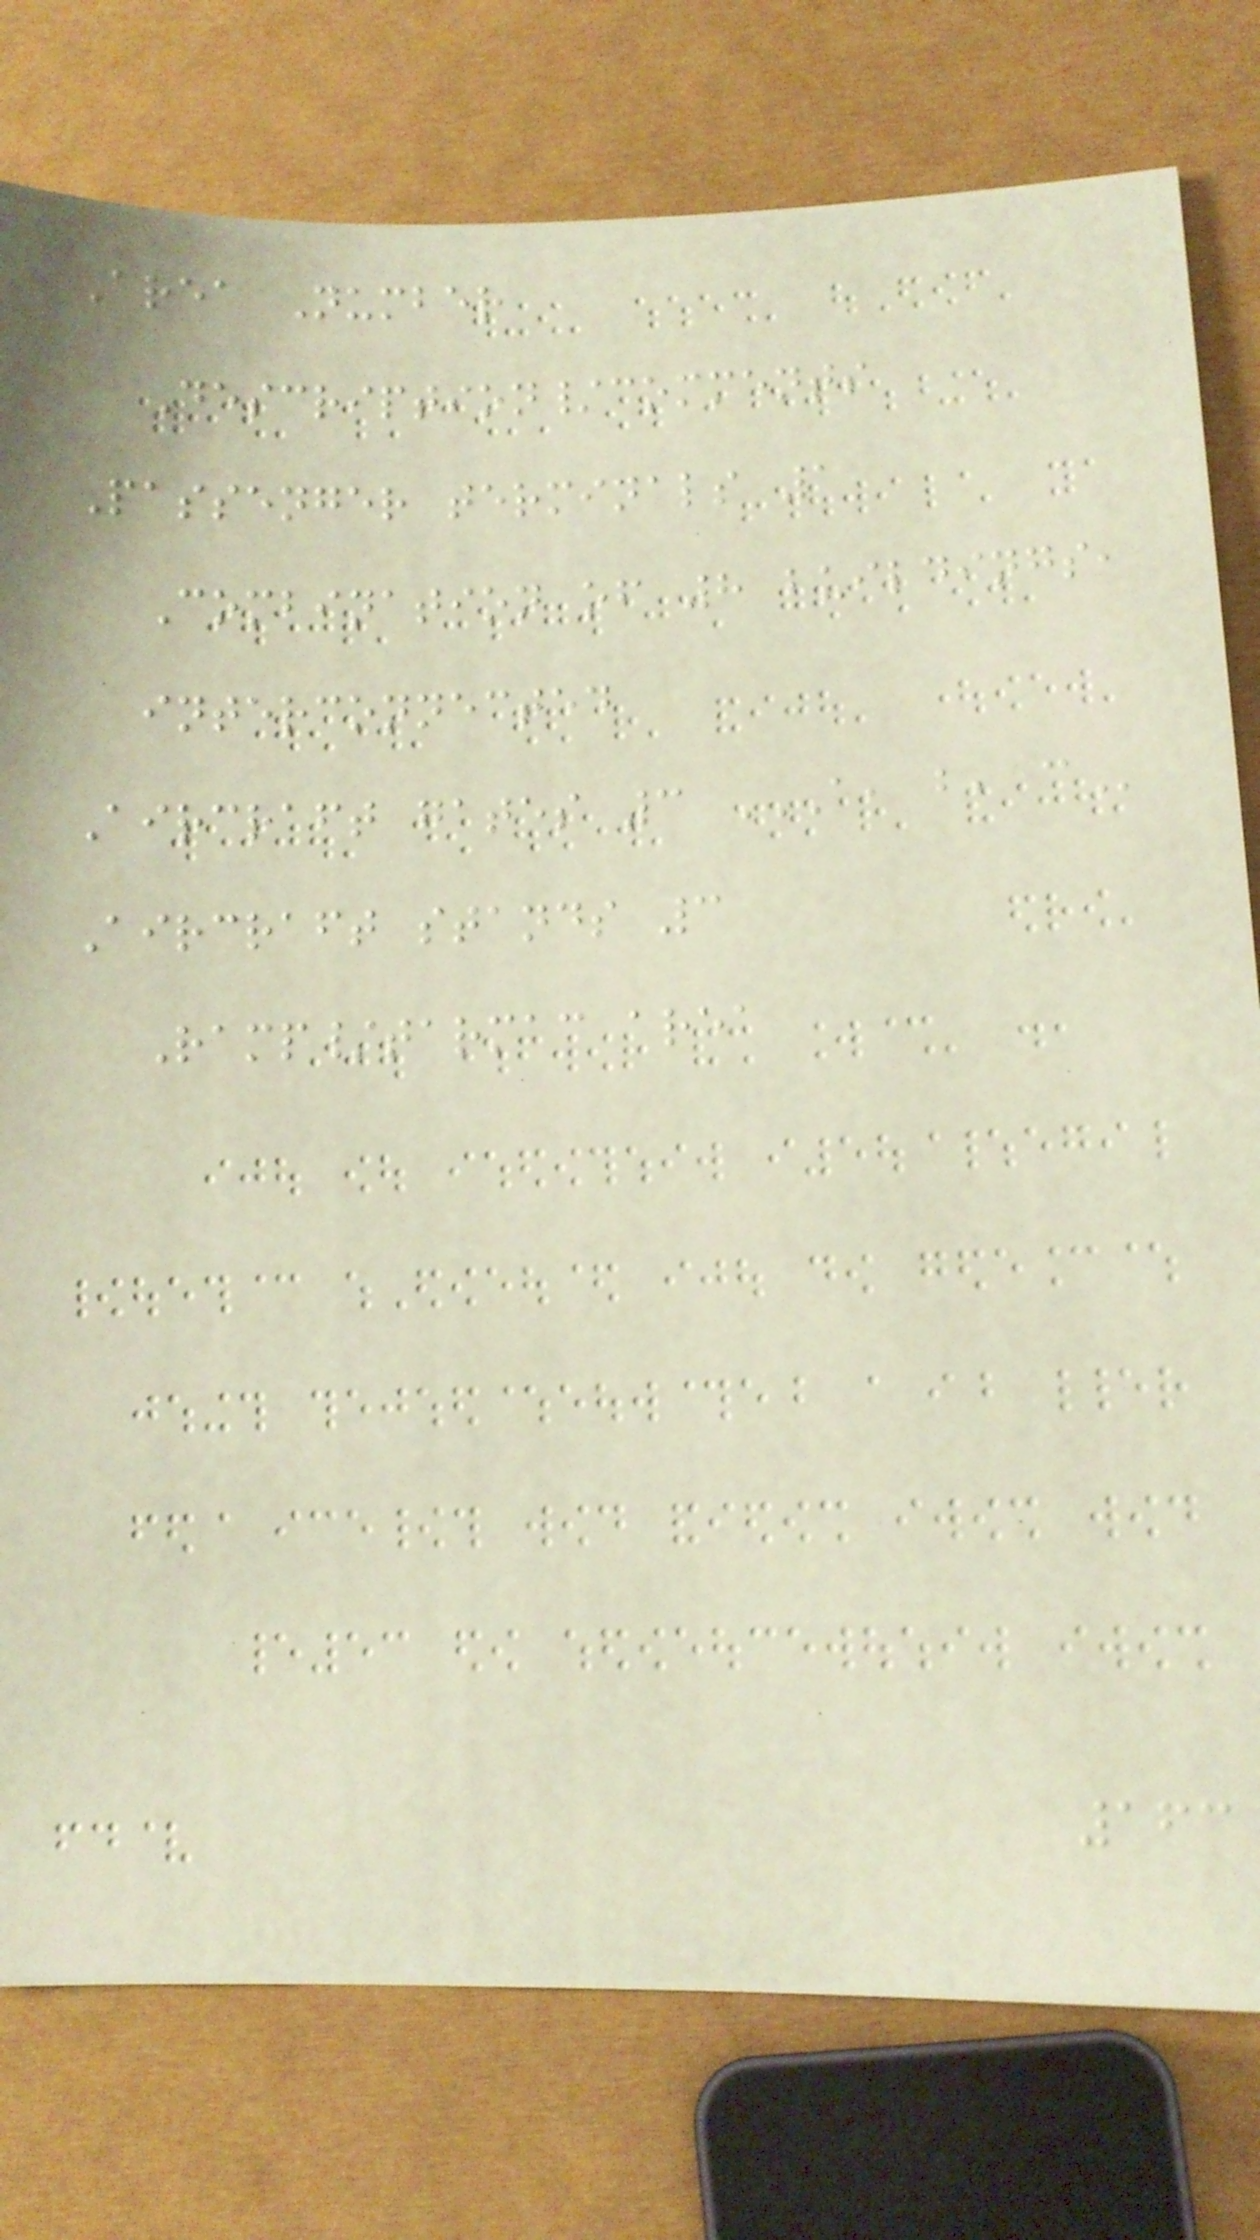Area Number
Description/comments
Passenger terminals 1
Combination of 8 buildings,
interconnected
Aircraft gates 3 A, B, C
Aircraft stands 3
Ramp/tarmac area
163
